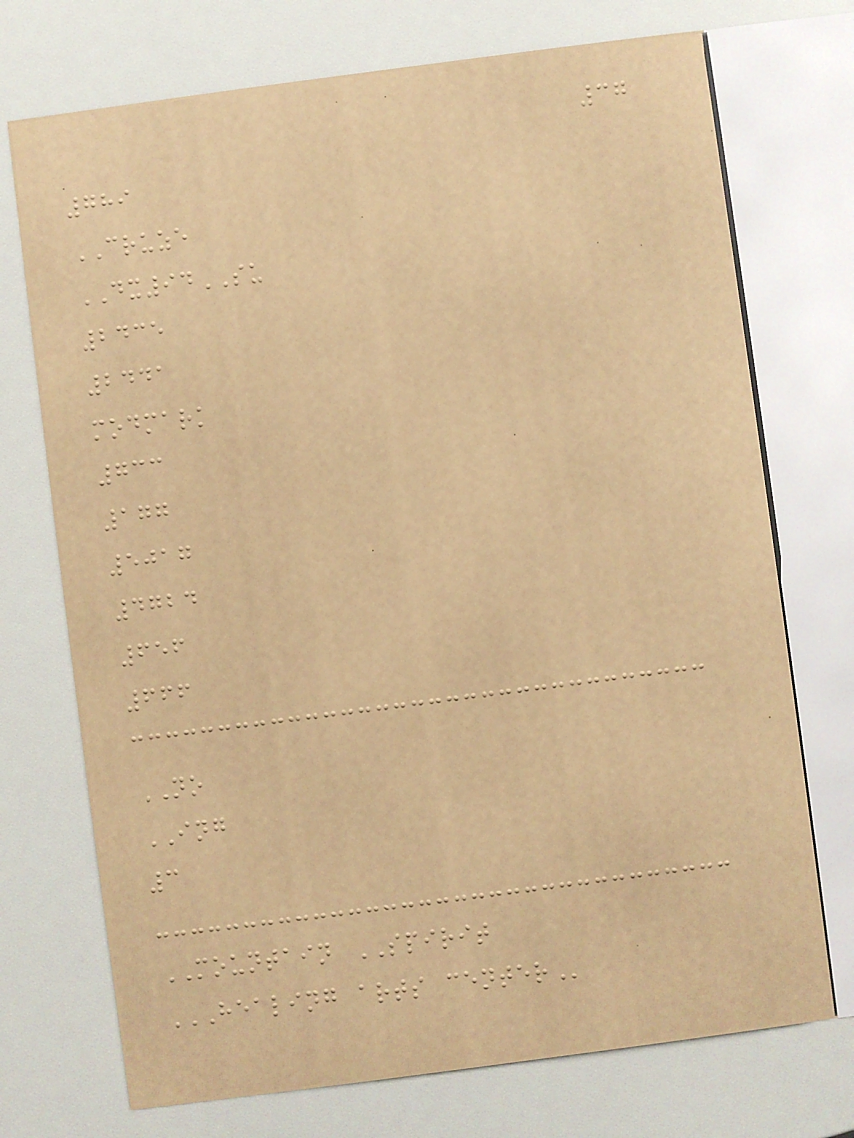37
789
CRUZE
DX94SU
2435
2441
modmark
733
177
5017
4724
656
666
NO
ING
3
MOUNTAIN SPIRIT
HEALING ARTS CENTER
